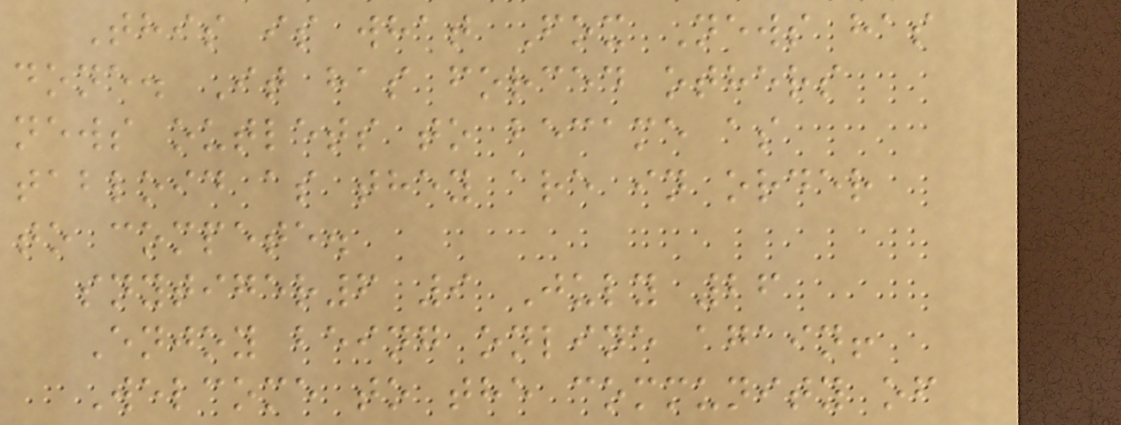This is what Fox News has
done. It has forced others
news outlets to became as
tabloid as they are in order
to compete.
snytiger6 9 July 26
Enjoy being online again!
Welcome to the community of
